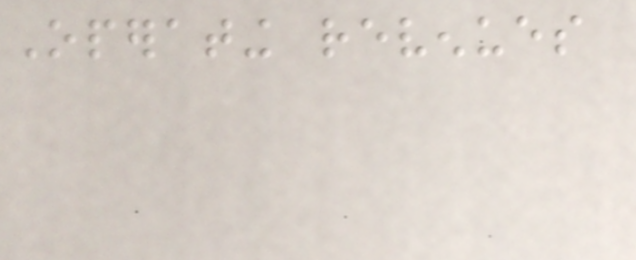Operating revenues
